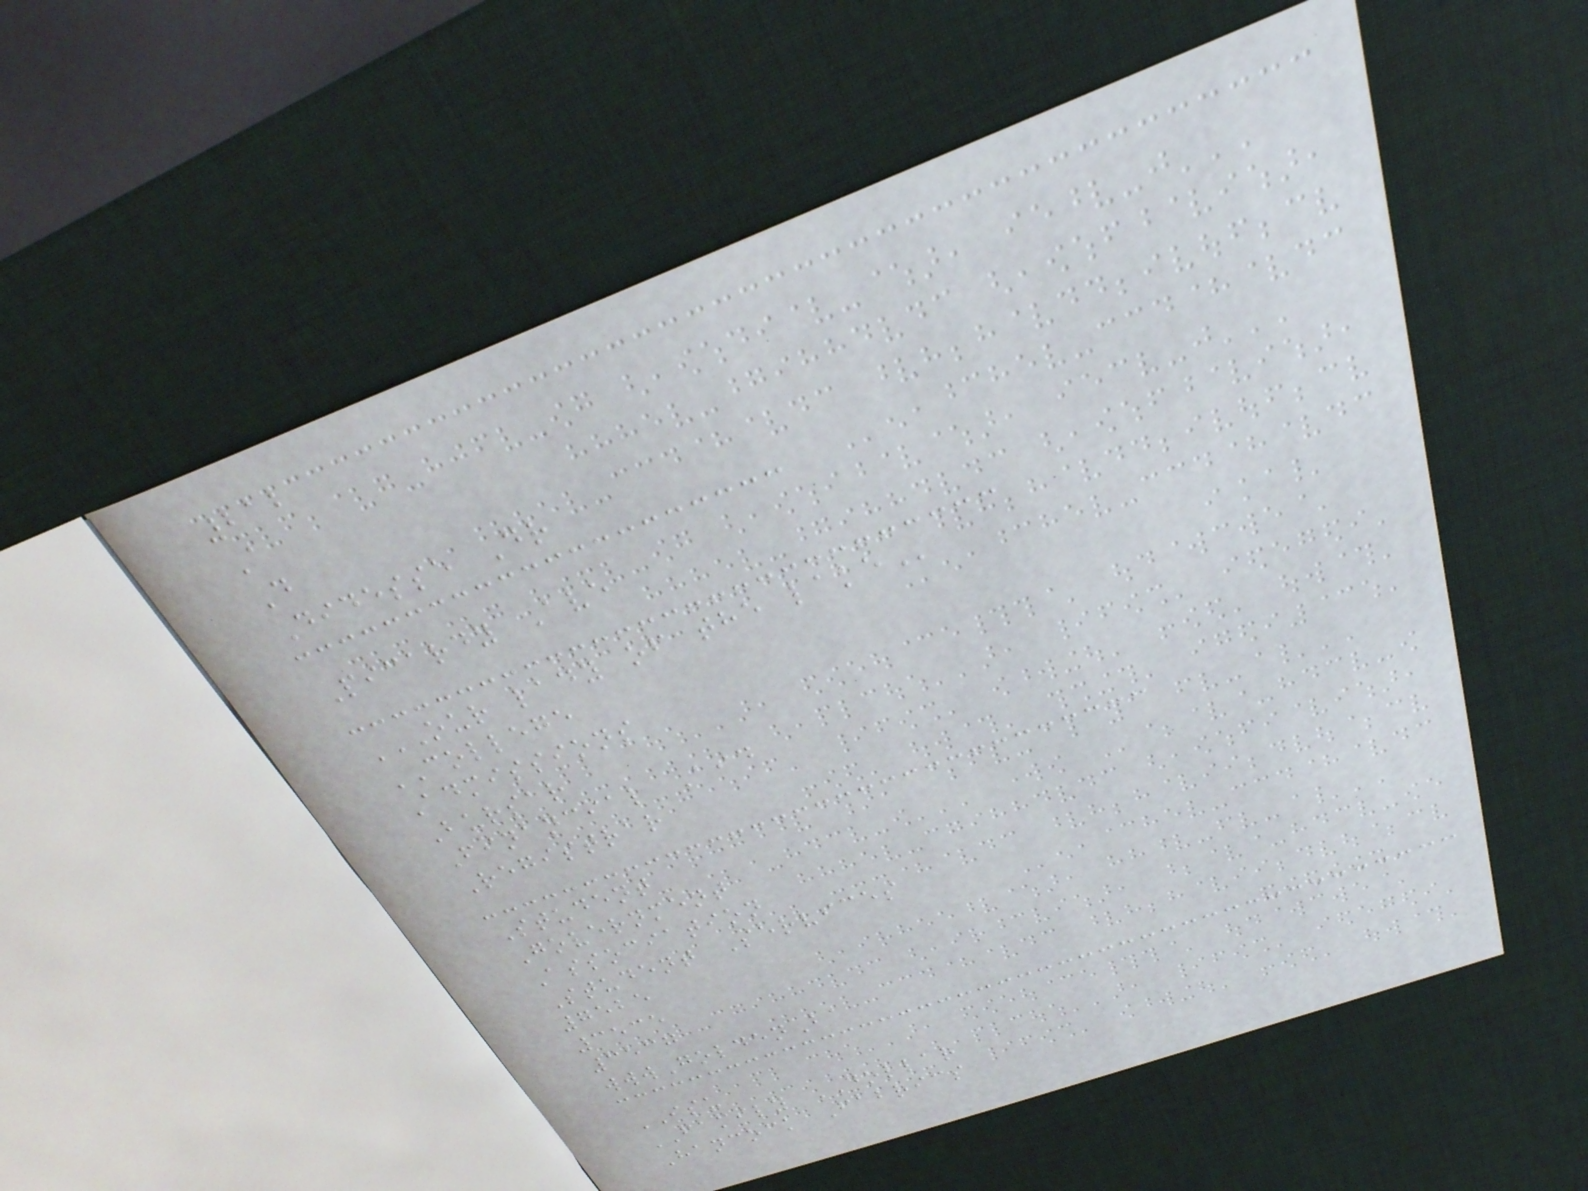212
A
D
Didesse Dr
Picardy Ave
OUR LADY OF THE LAKE
COLLEGE
Admissions
Bursar
Financial Aid
Registrar
Student
Government
Association
Student Services
7525
3535
3537
wwwGoldenBa
ISU
FAMILY DOLLAR
Hancock Fabrics
